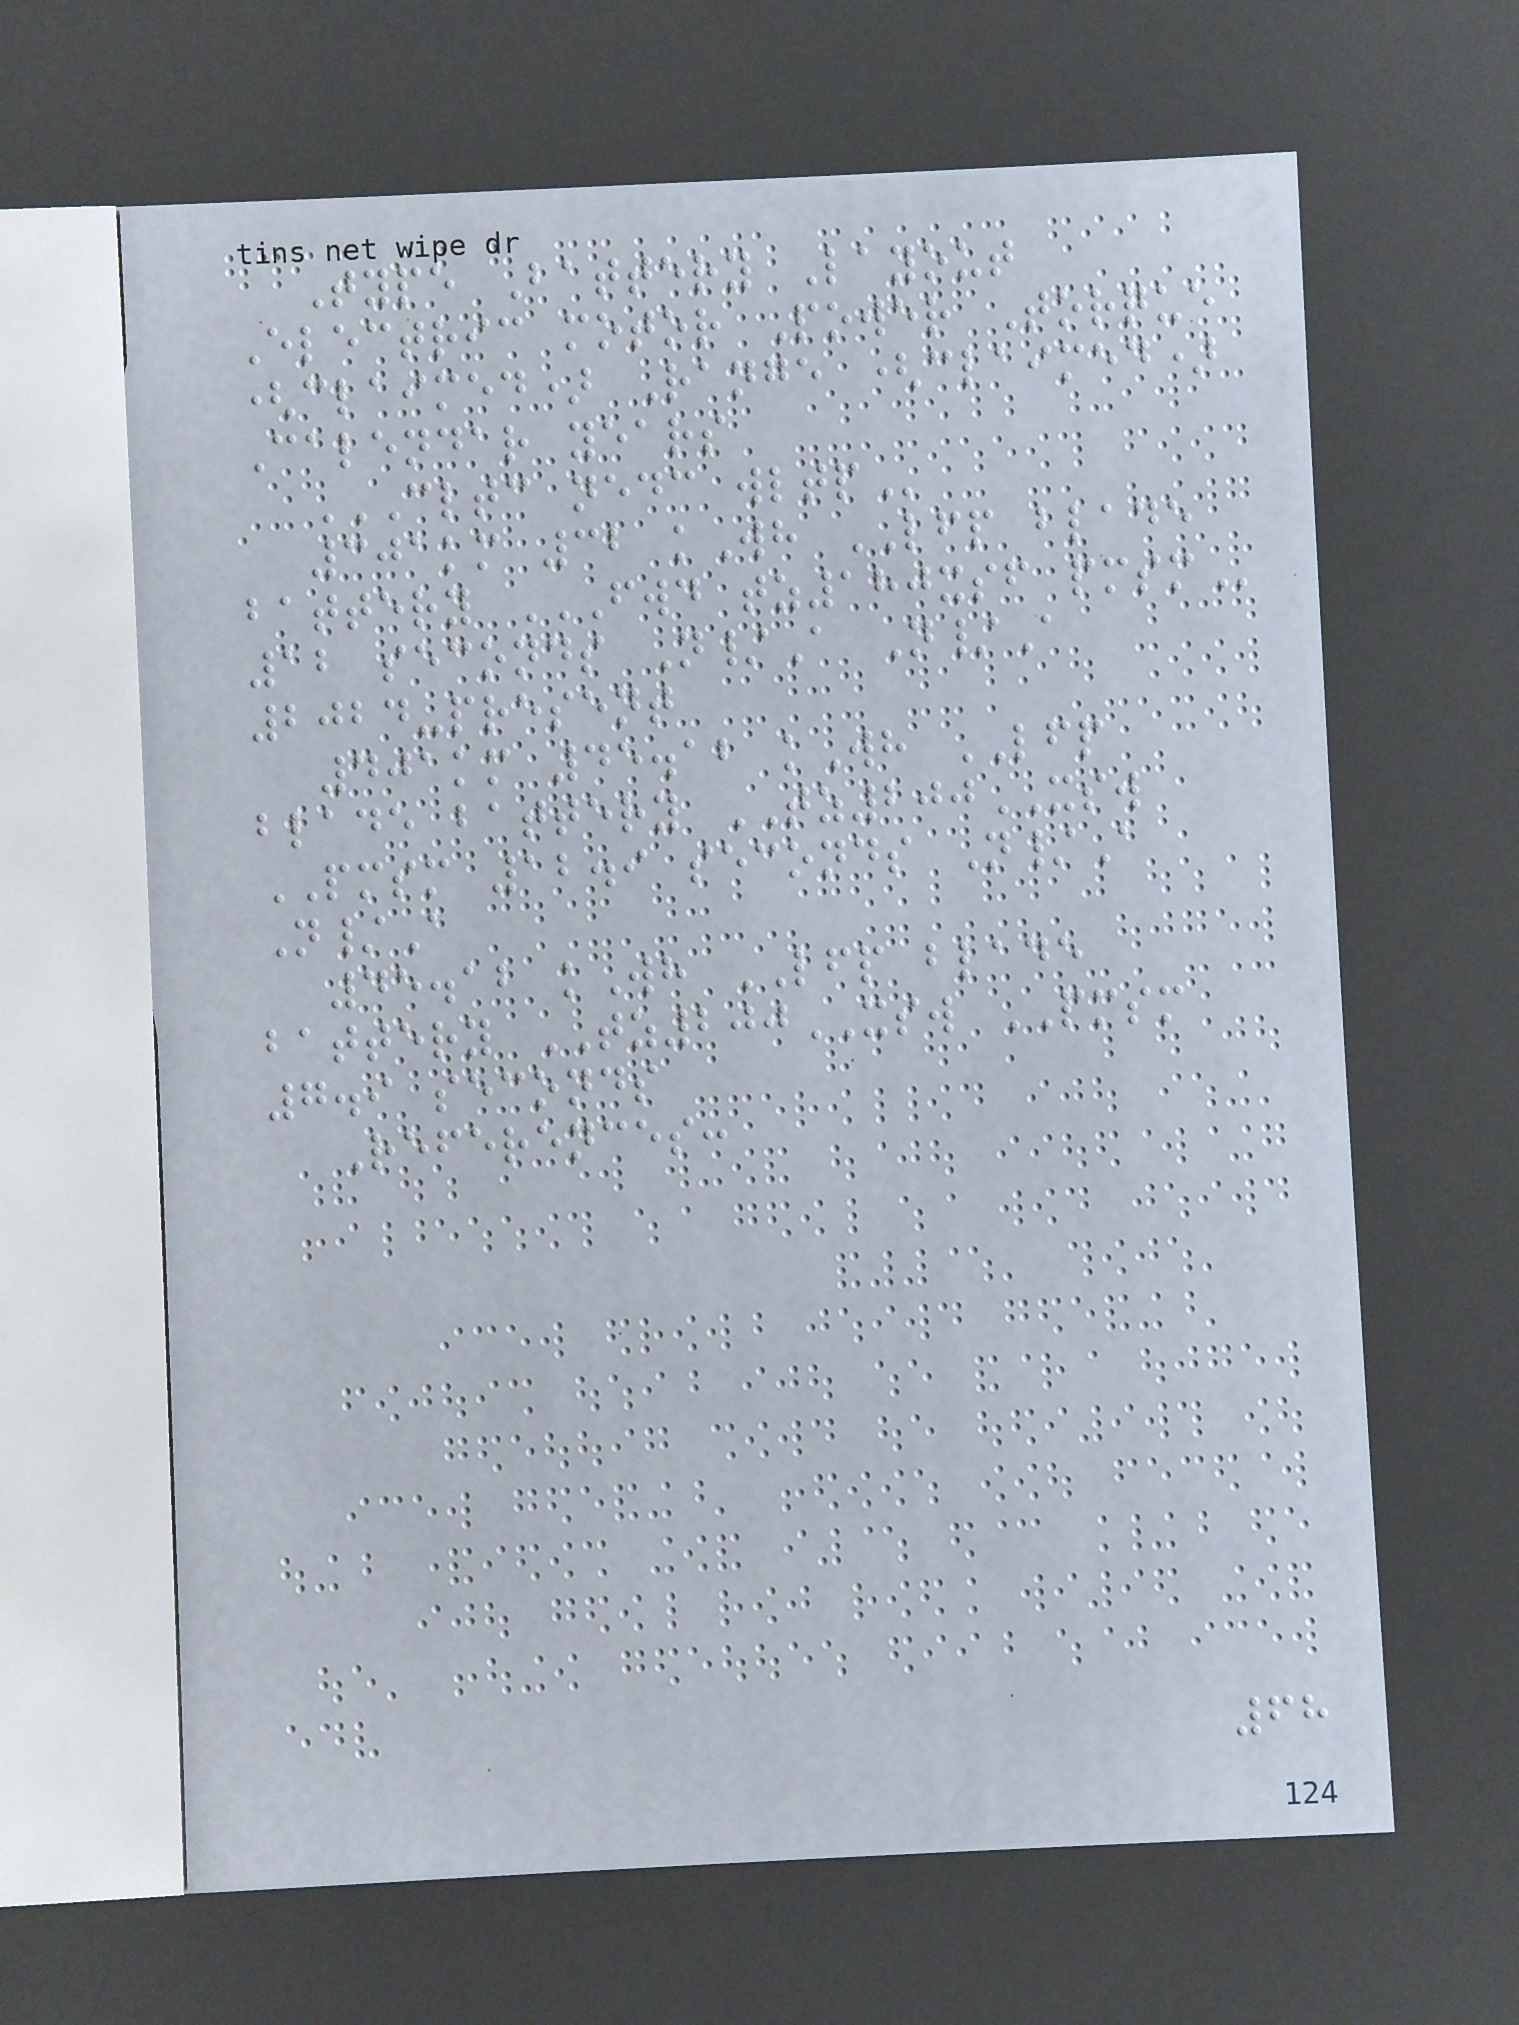Type Battery Layout
Electric motor Power Torque
(claimed) Range (claimed)
Calendar years
CLTC NEDC WLTP
301km 32 kWh LFP blade
battery FWD TZ180XSF PMSM
12 seconds N/A N/A
2024-present
401km 45.12 kWh LFP
blade battery TZ200XSW
PMSM 12.9 seconds N/A
N/A
45.12 kWh LFP blade
battery TZ200XSW PMSM
7.9 seconds
References:
68
